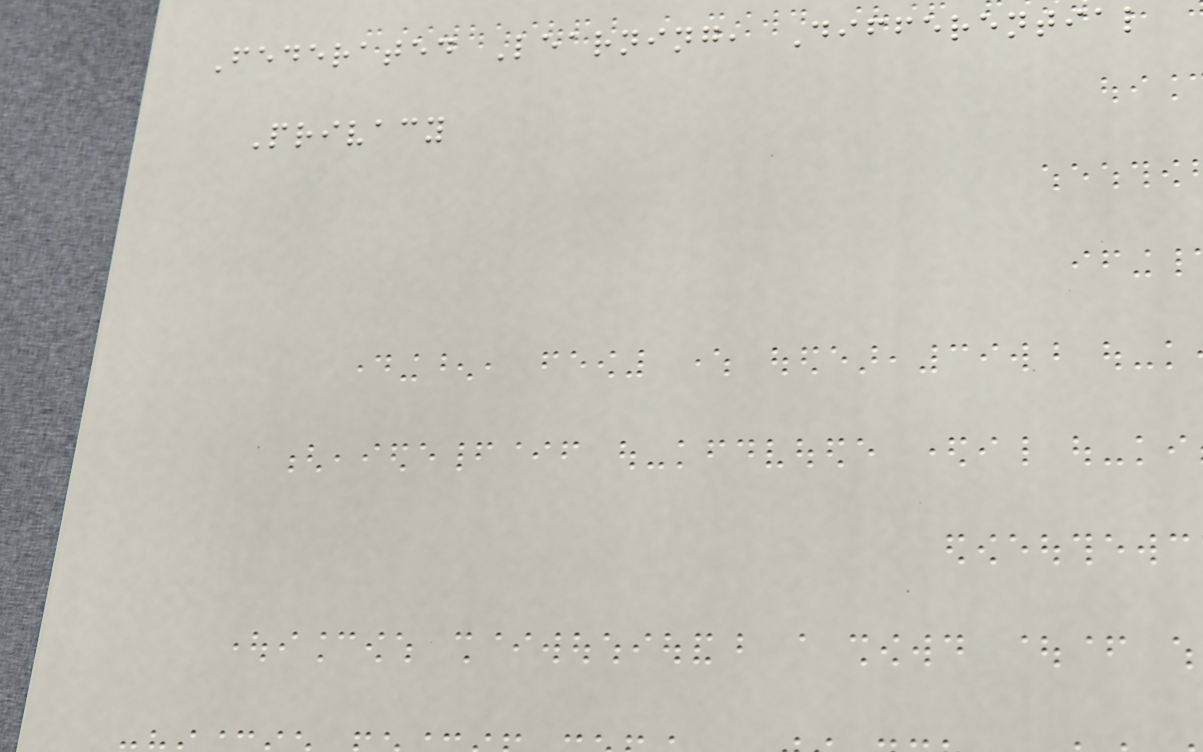Federated Learning, Differential
Privacy
